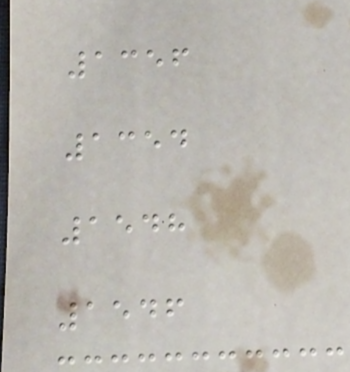1356
1354
1548
1546
